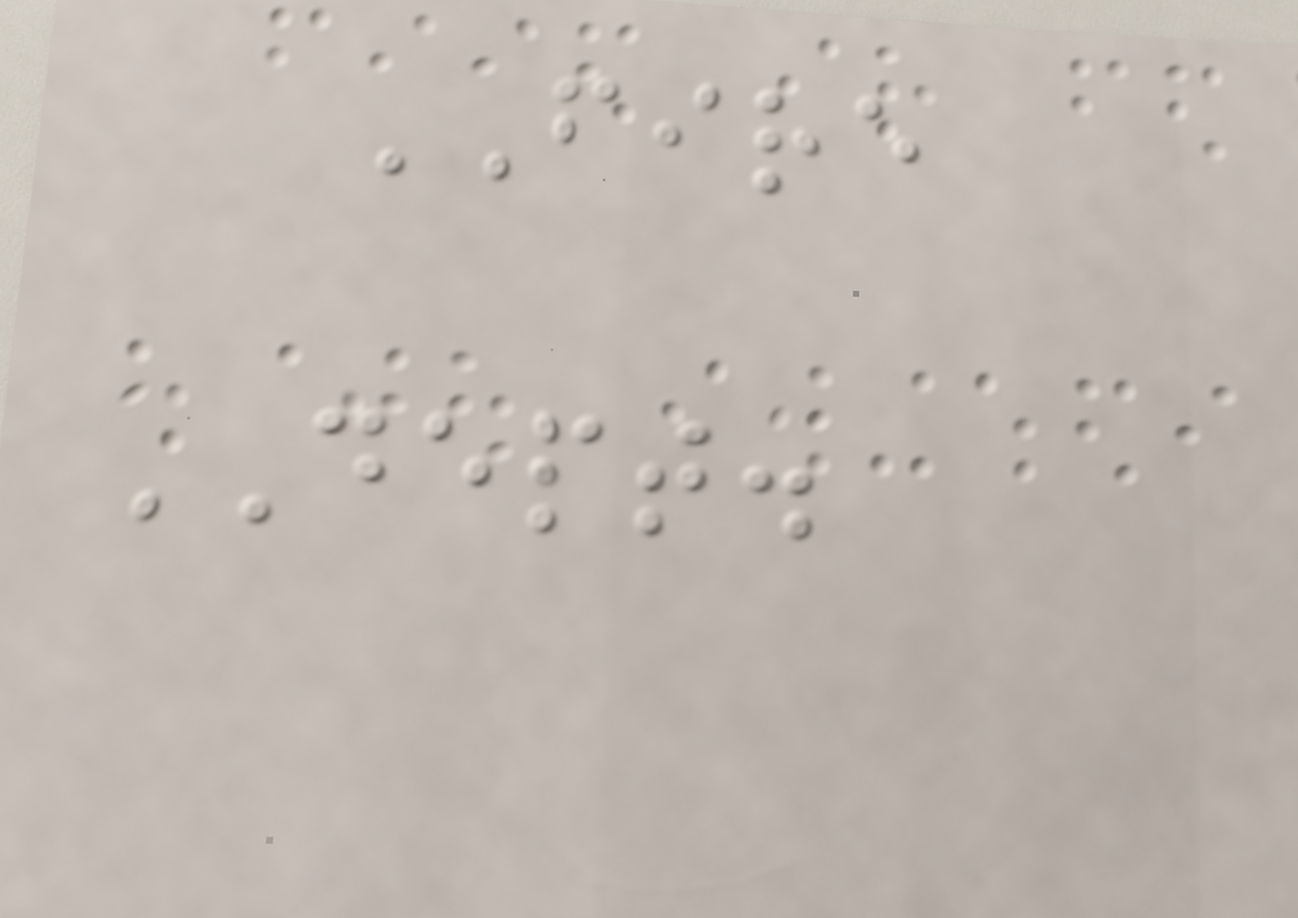FIRE
DEPT.
